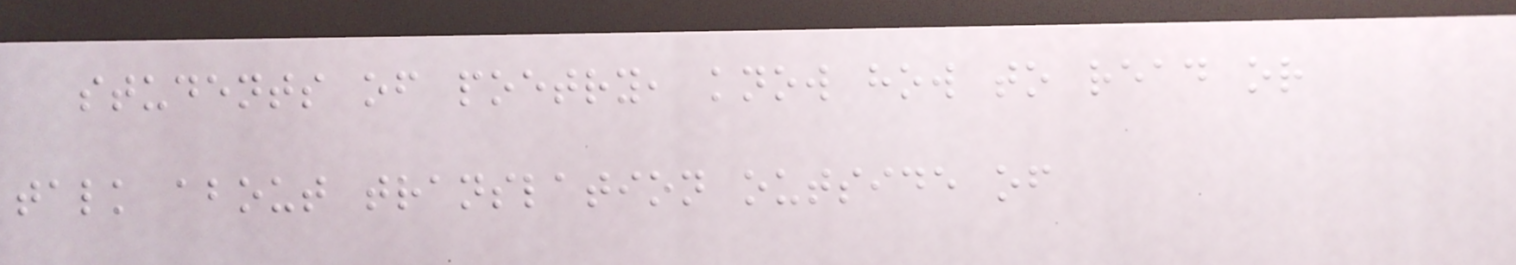students of poetry, know how to read or
talk about translation outside of
